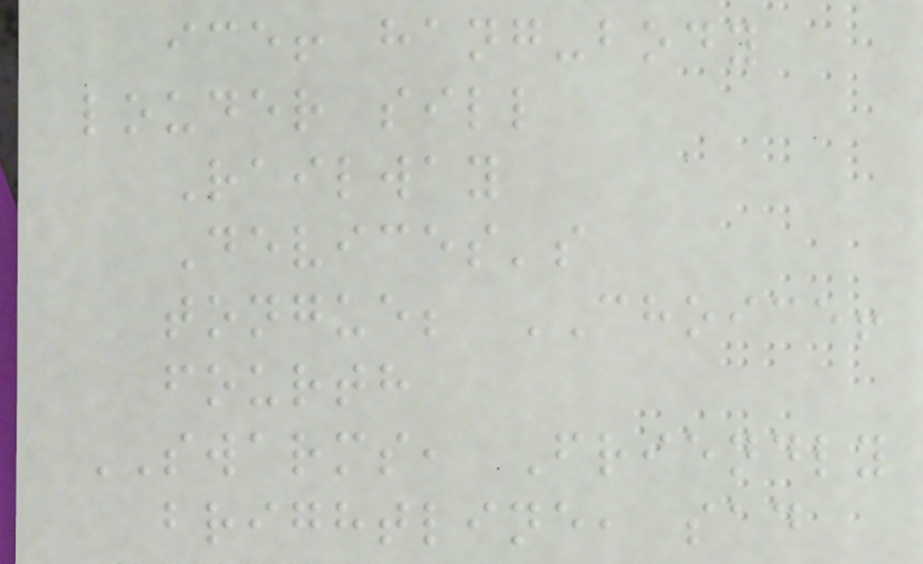ice! hang-body
louder sill
Railway
Devices's
tongue; CHOICE!
fourth
SWARMS, Friendly
brightline, sad
